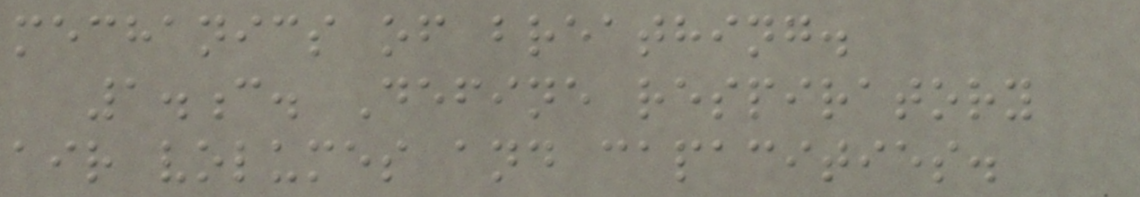mechanics of breathing.
1.c. Define respiratory
air volumes and capacities.
